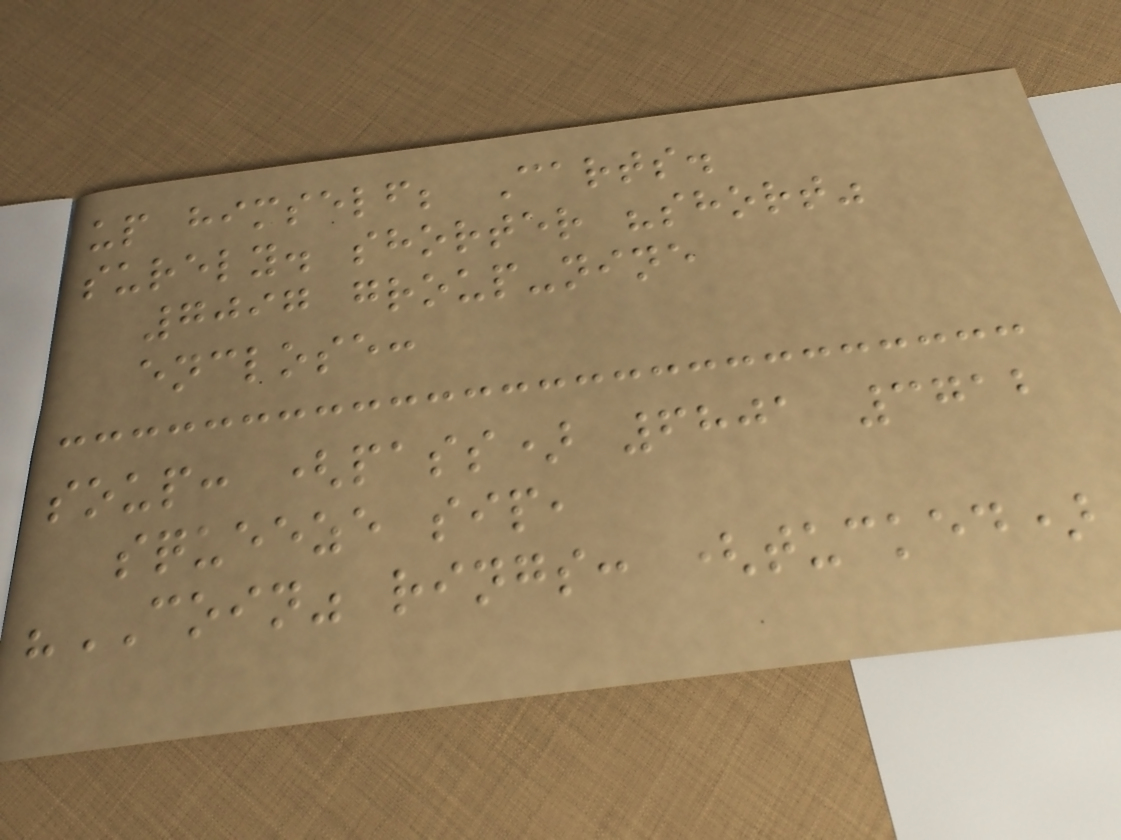up himself; Carts.
surely. shorter "short"
7097 group-nine
enclose:
soup: (pass) 6801 3712
squeeze sip,
"COIN" rings: (tucked)
